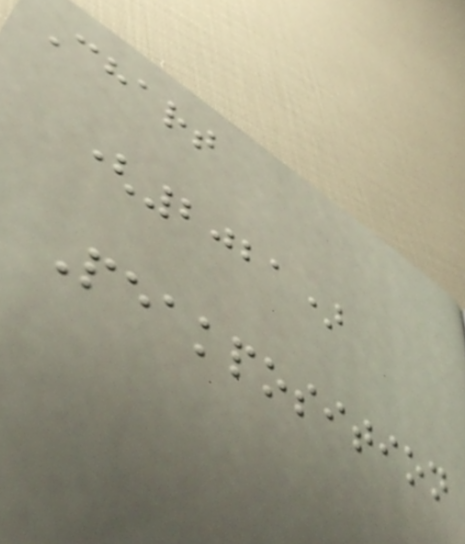Chart
(2021)
Peakposition
